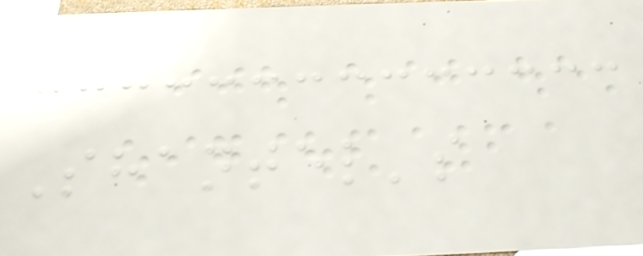Shantel's
